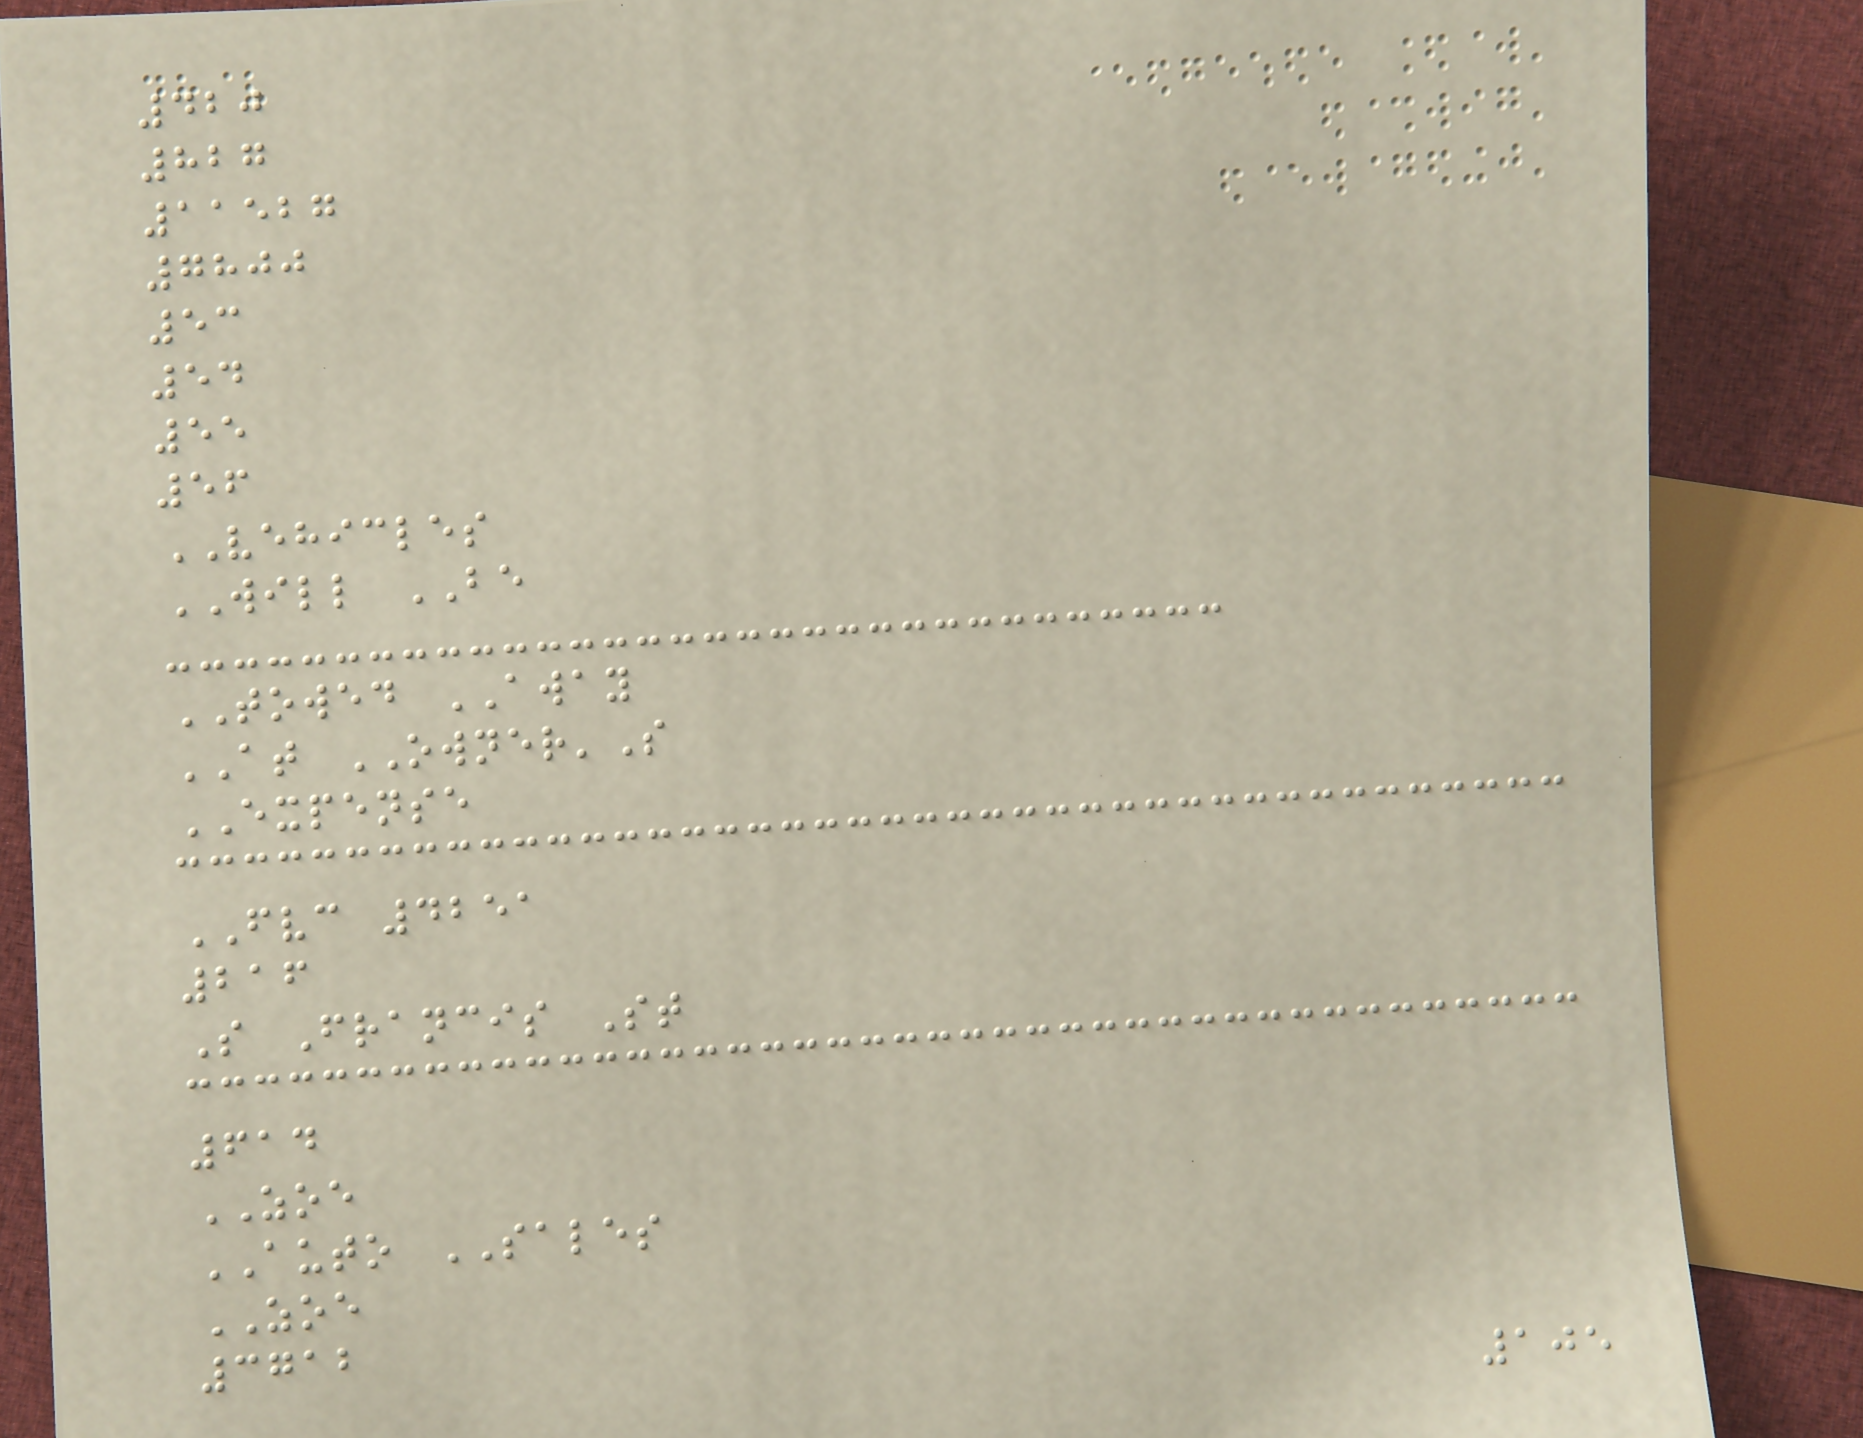420
827
11527
7800
53
54
55
56
VEHICLES
WILL BE
TOWED AWAY
AT OWNER'S
EXPENSE
FVC 4251
216
S Francis St
614
ZOE
AUTO SALES
ZOE
3712
105
